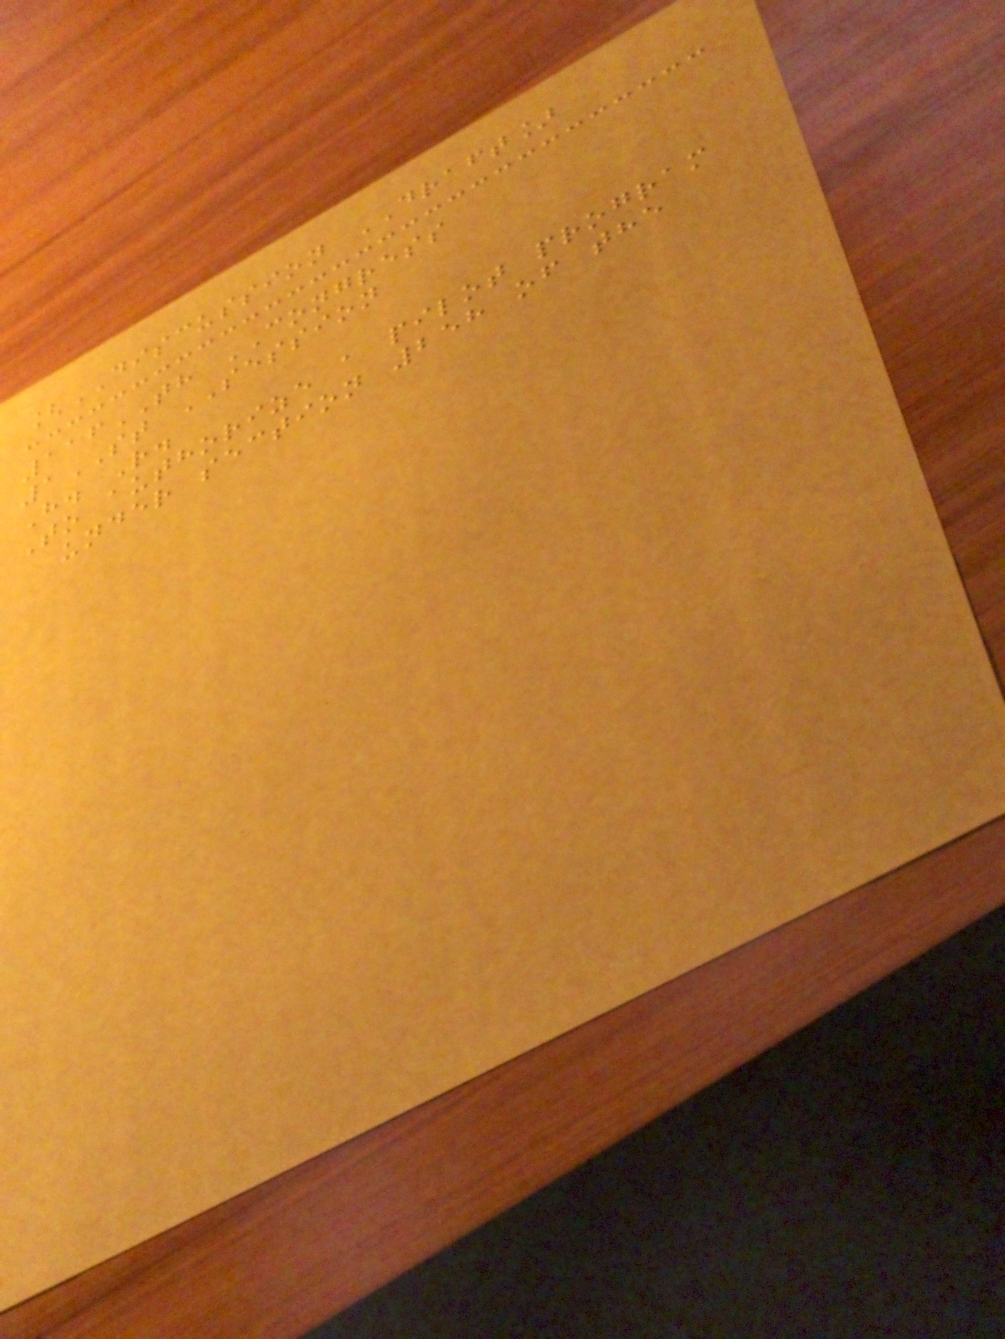[DISCUSSION DRAFT]
116TH CONGRESS
1ST SESSION
H. R.
To authorize a pilot program
under section 258 of the
